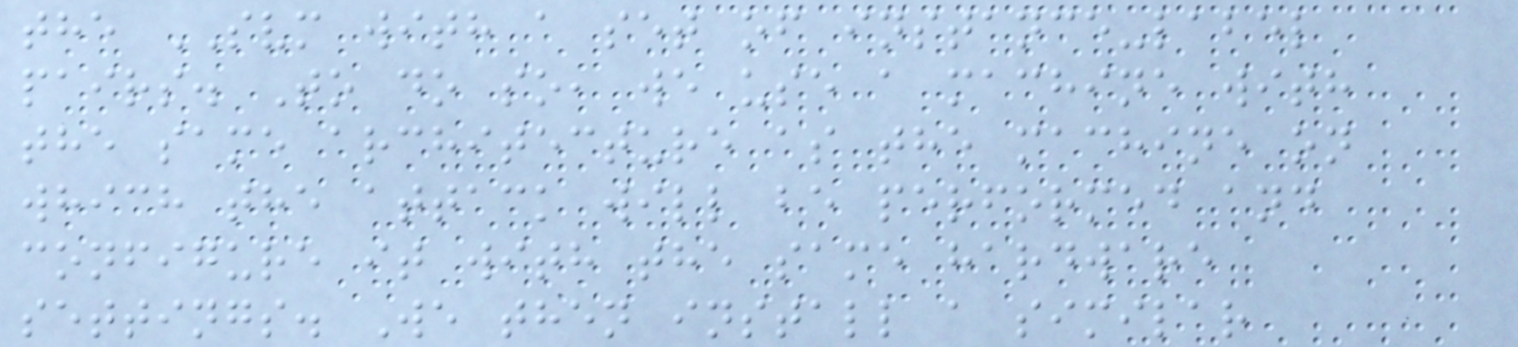the SVM with a set of instance-label
pairs. To do so, we use a machine with
the same architecture as the machine on
which the attack will be performed and
configure it with the same hardware
settings. We then install a similar
